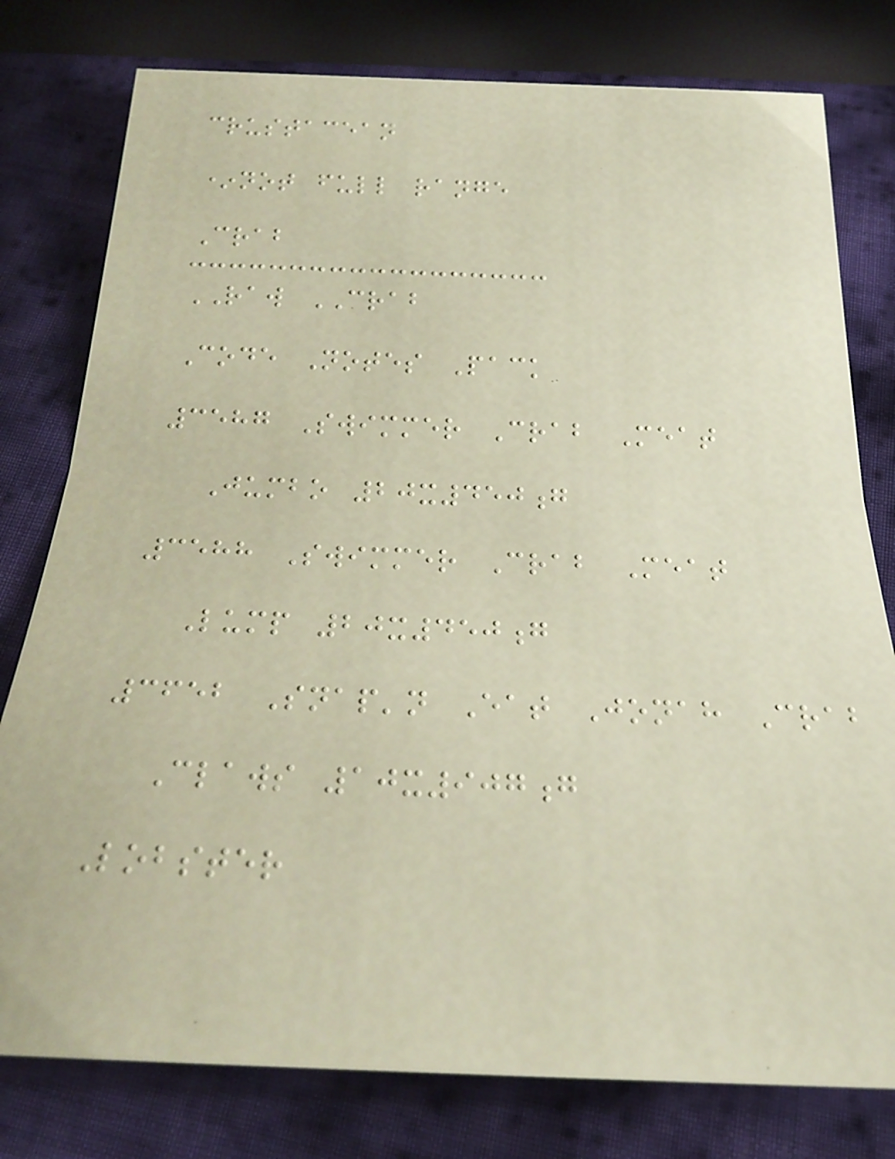crustacean
*not full range
Crab
RAW CRAB
Code Notes Pack
3587 Swimmer Crab Meat
Jumbo 20x450g
3588 Swimmer Crab Meat
Lump 20x450g
3652 Snap'n Eat Jonah Crab
Claws 10x907g
Lobster
